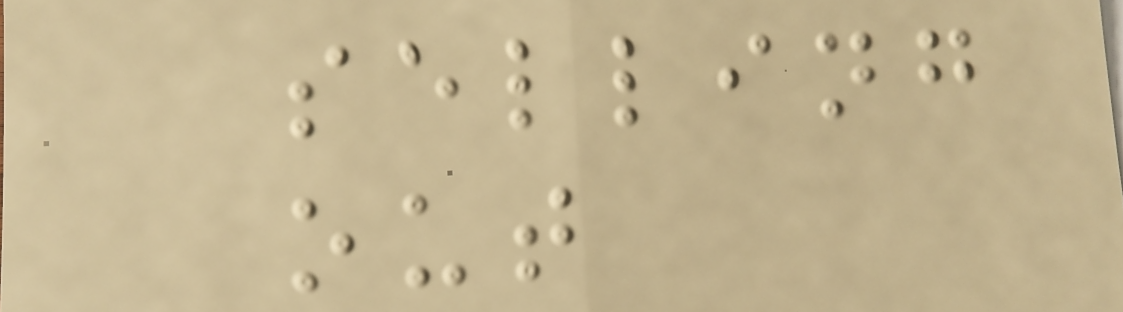selling
out
